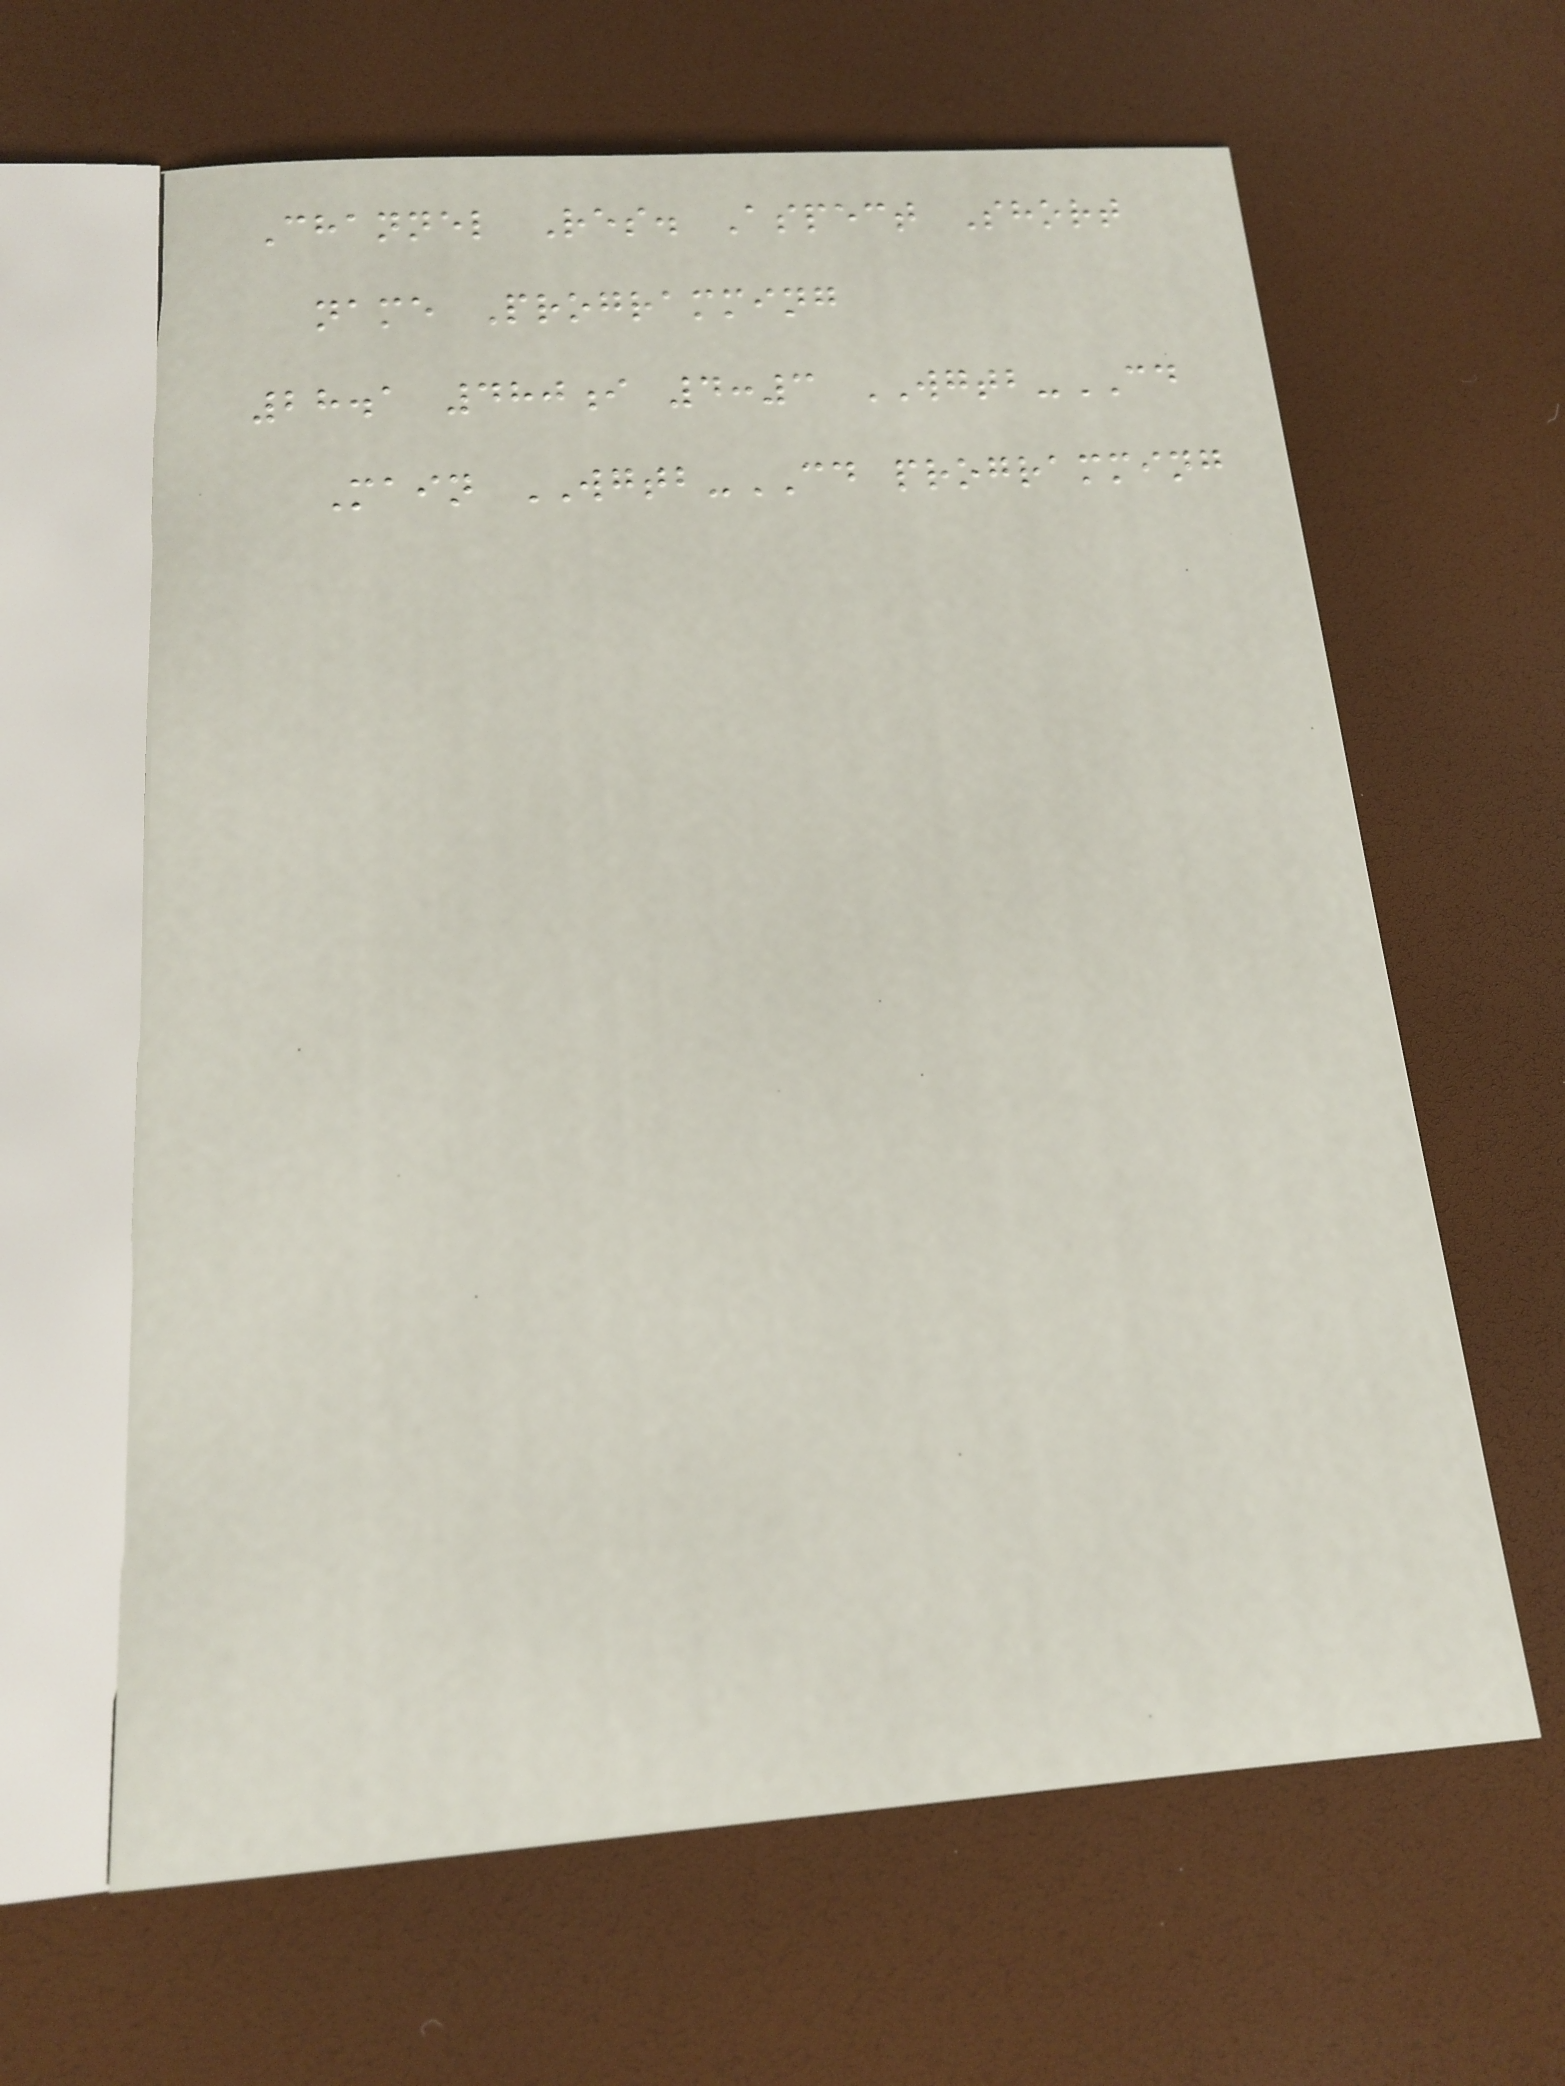Channel Res. Aspect Short
name Programming
28.1 480i 4:3 WGTB-CD
Main WGTB-CD programming
